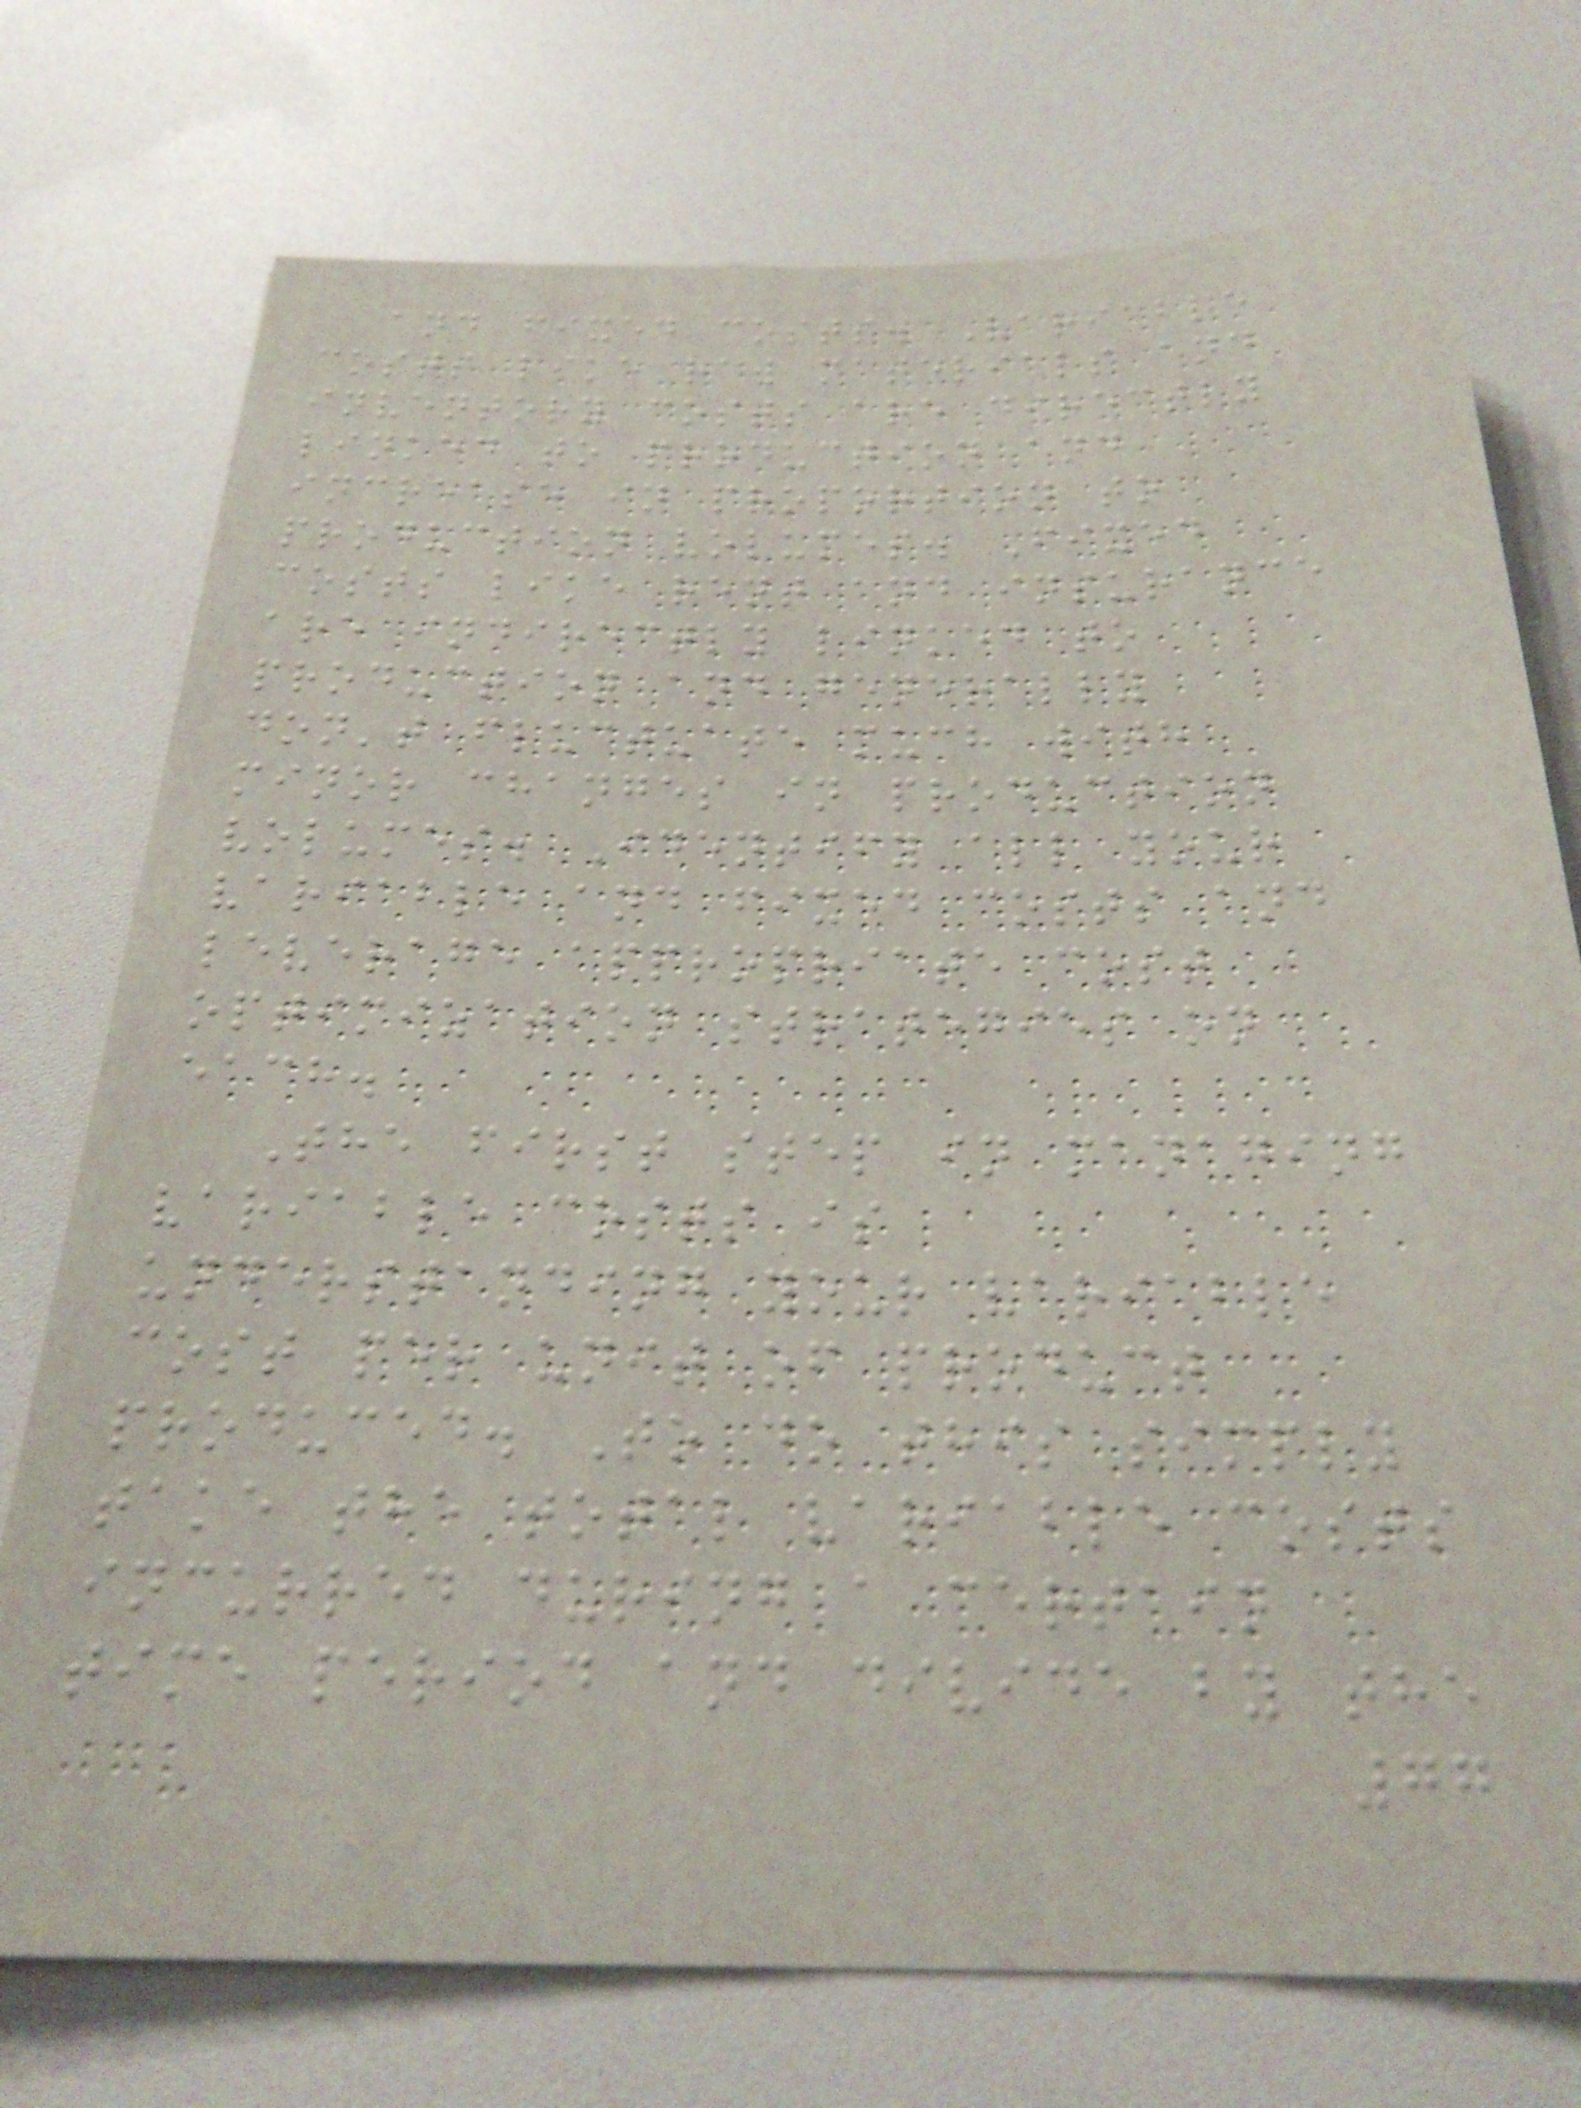and fixed costs. Variable
costs like raw materials and
inventory costs are directly
linked to production and
increase in proportion to
production volumes. Fixed
costs like rent and insurance
are indirectly linked to
production and generally
don't fluctuate much with
minor changes in production
volumes. Identify all your
variable and fixed costs and
leverage appropriate cost
optimization strategies on
each.
The first step in managing
variable costs is
understanding your variable
cost per unit of product
produced. To do this simply
take the total variable costs
incurred during a certain
time period and divide by the
77
